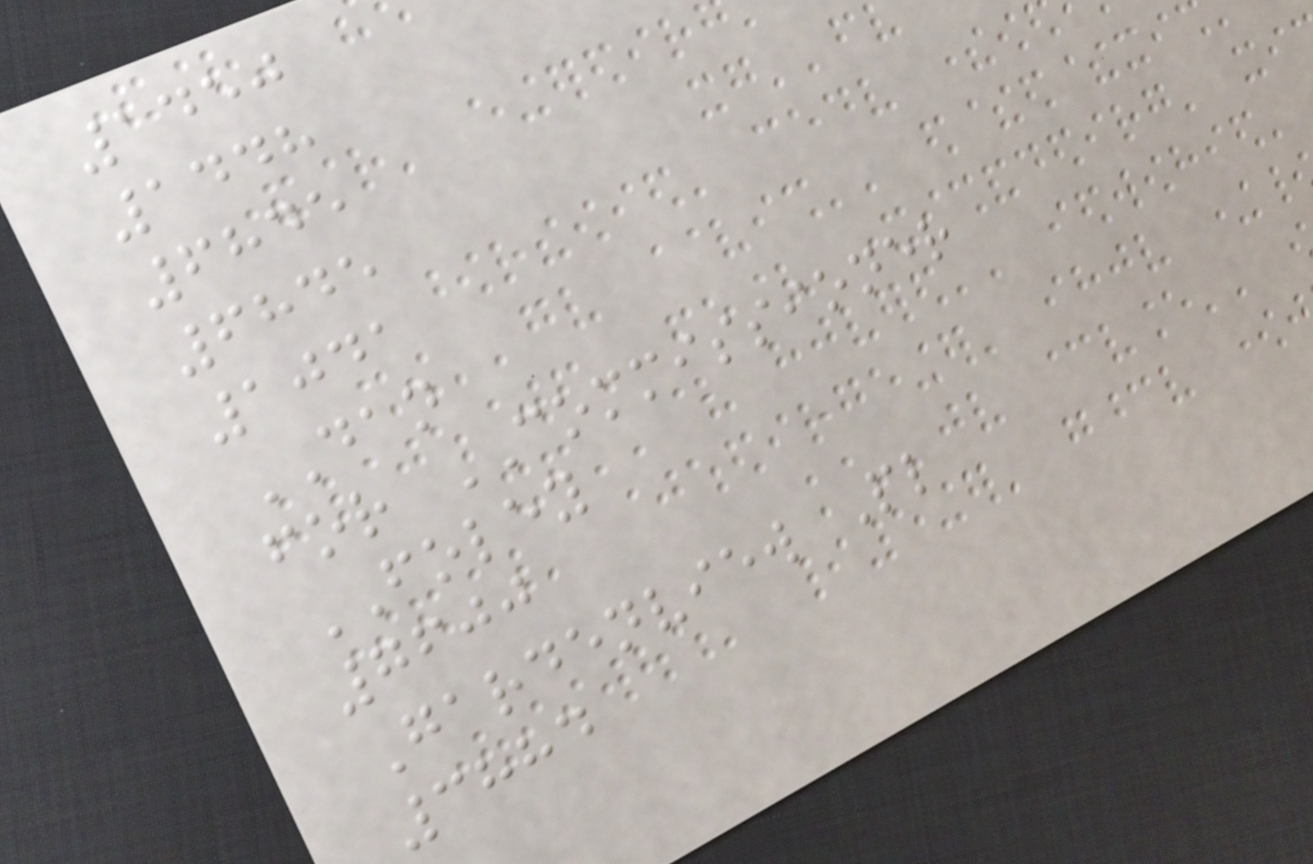1450
1448
6845
6845
1041
DAN
for COMMISSIONER
FOLEY
7600
Gardenview Pl
3884
